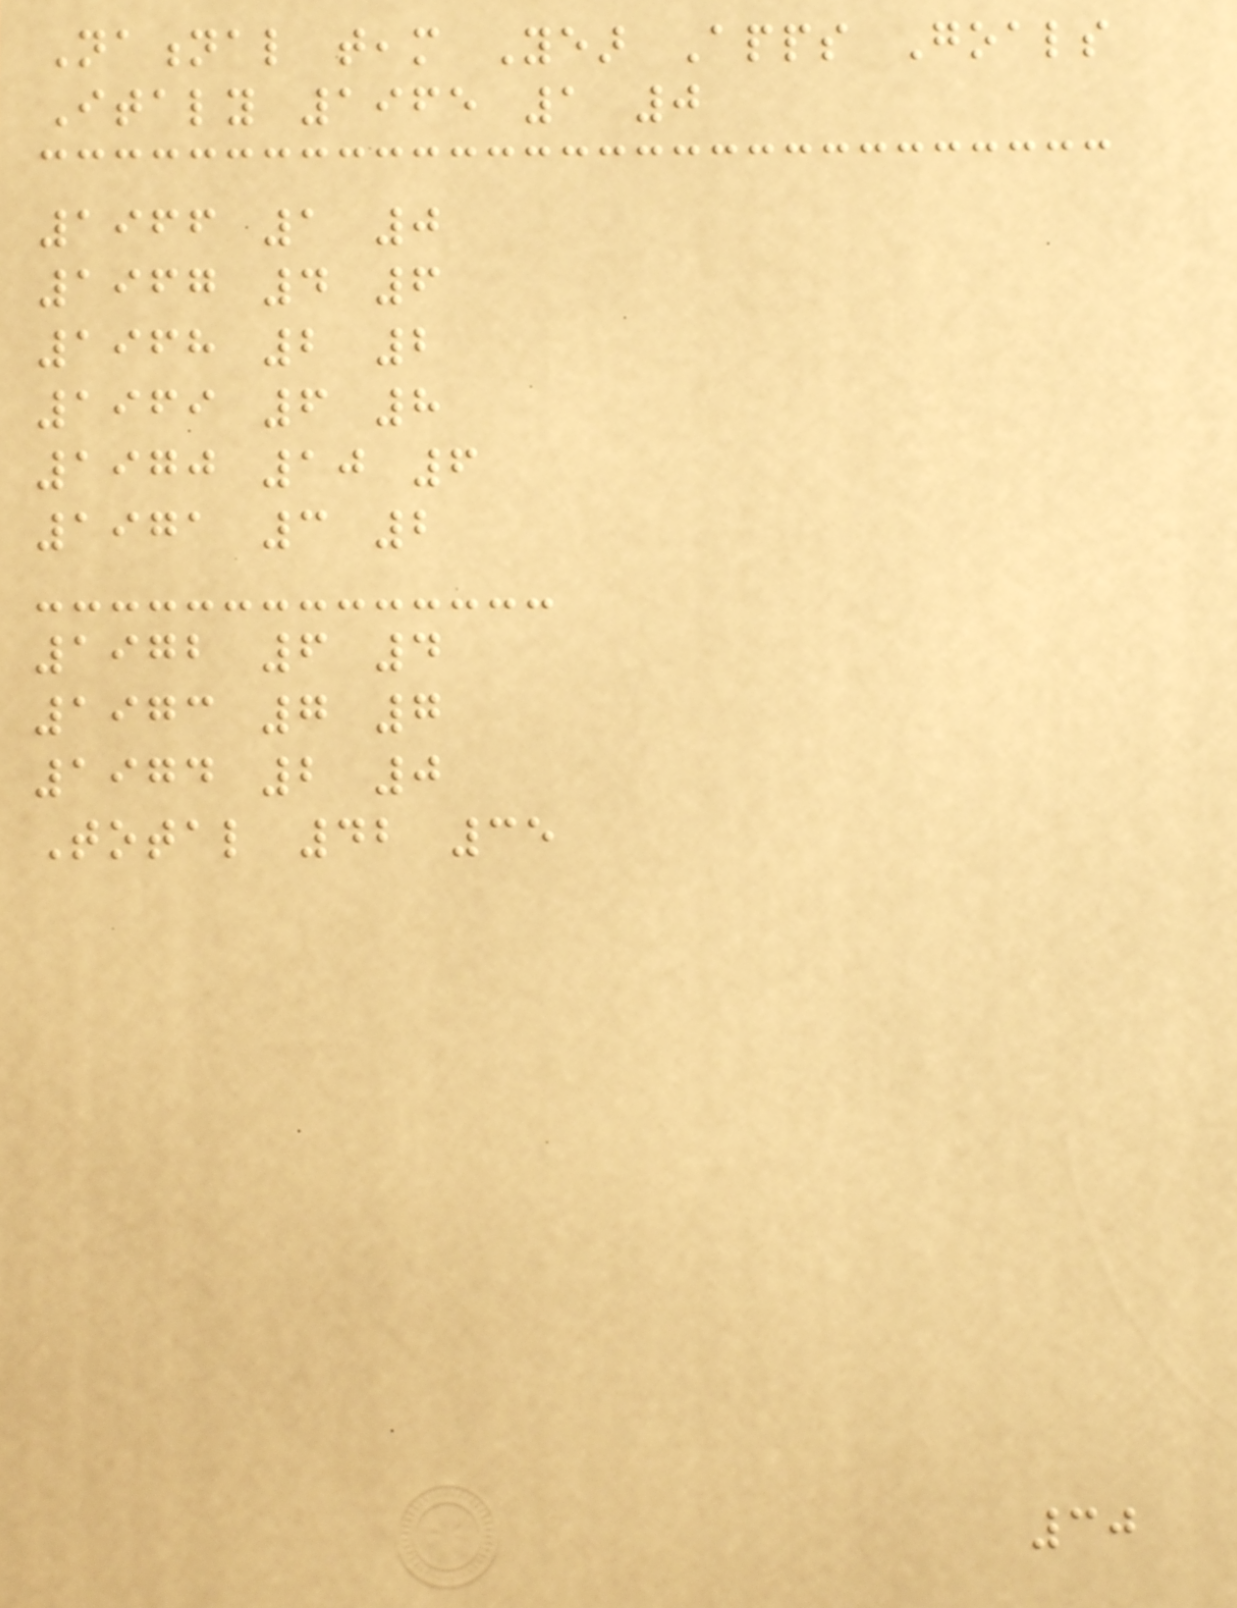National team Year Apps Goals
Italy 1965 1 0
1966 1 0
1967 4 6
1968 2 2
1969 6 8
1970 10 6
1971 3 2
1972 6 4
1973 7 7
1974 2 0
Total 42 35
30
